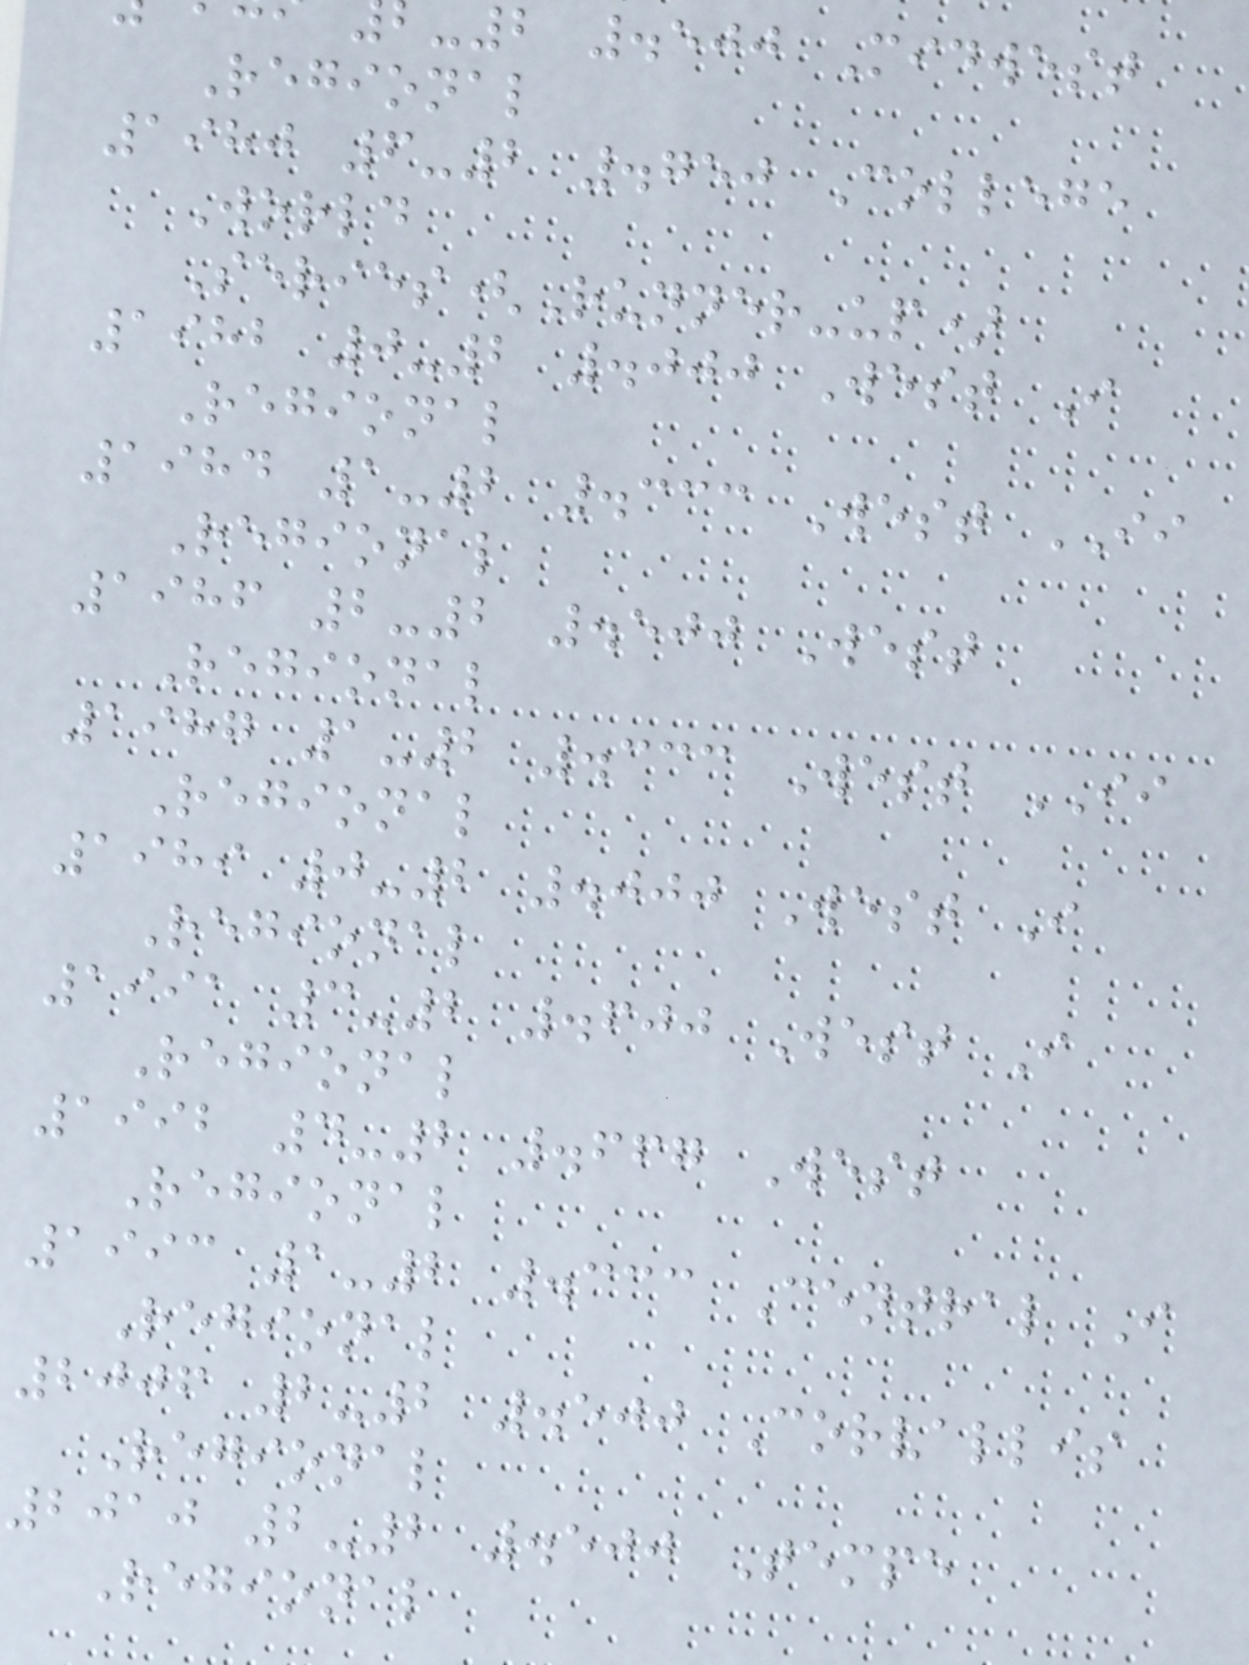-2 .500 Midwest
Regional
1980 6-2 .750 College
World
Series(Runner-up)
1982 0-2 .000 West I
Regional
1984 1-2 .333 West II
Regional
1986 2-2 .500 West
Regional
1987 1-2 .333 West II
Regional
1989 0-2 .000 West I
Regional
1991 3-2 .600 West I
Regional
1992 4-2 .667 West
Regional
1993 1-2 .333 Central I
Regional
2006 2-2 .500 Corvallis
Regional
2010 2-2 .500 Tempe
Regional
